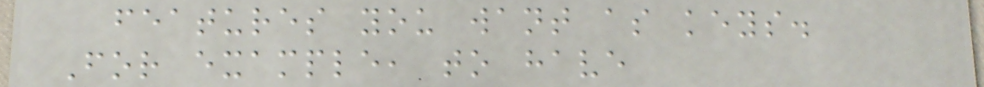features you want as keys.
For example, to have
